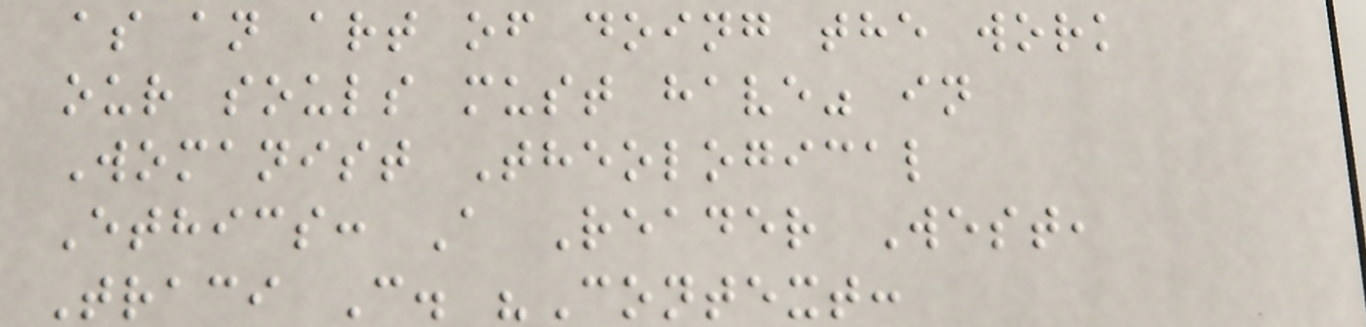as an art of doing the work
our souls must have" in
Womanist Theological
Ethics: A Reader West,
Traci C. "Context:
